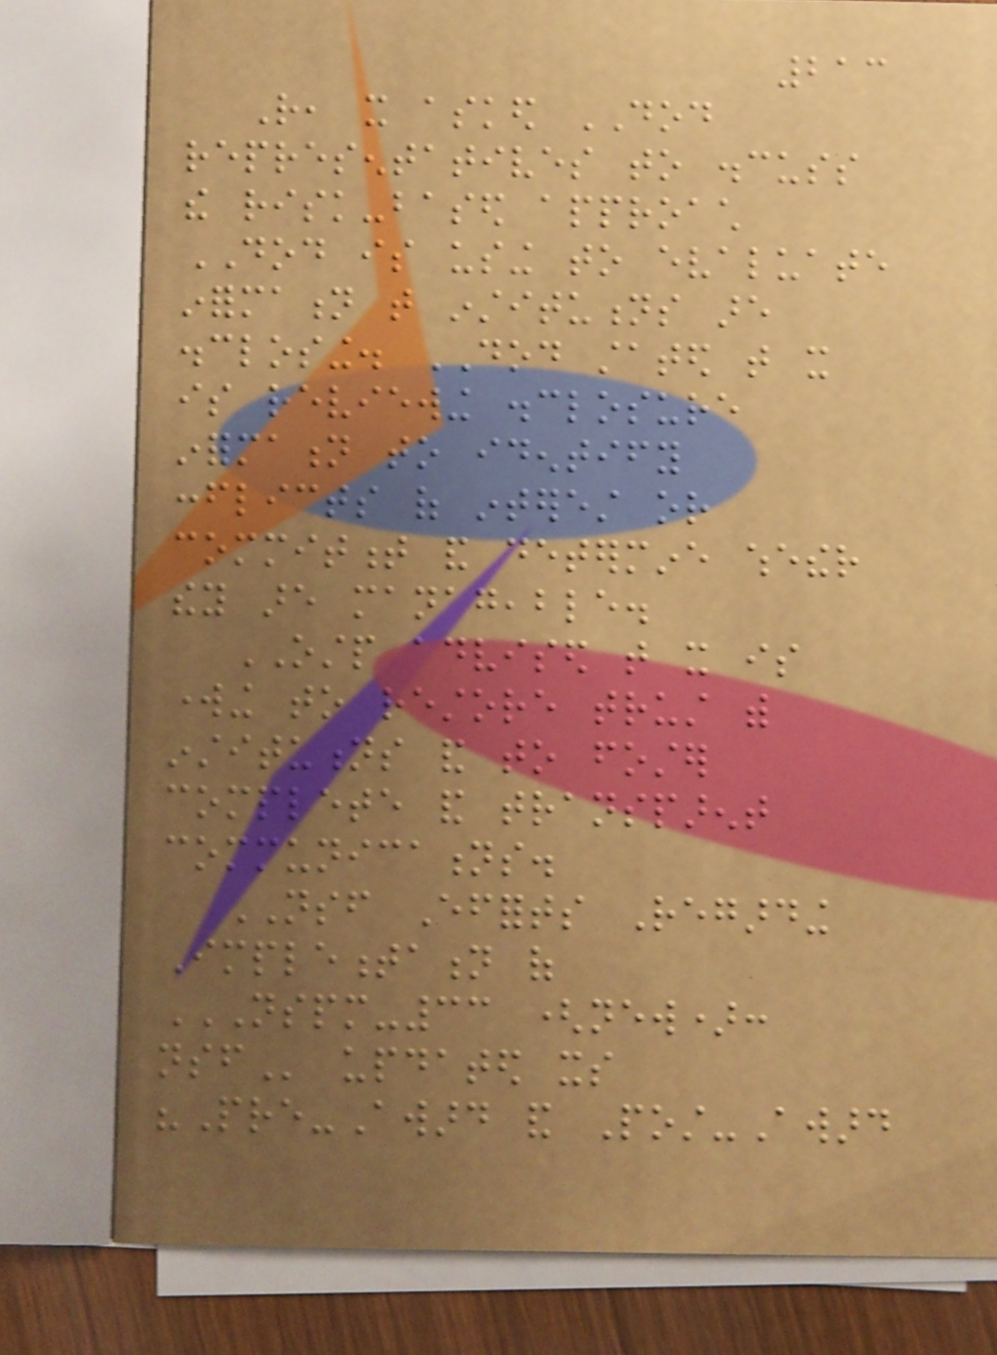213
Rather, it asked DOD
representatives to discuss
the risk-based approach
DOD is using to evaluate
information that institutions are
disclosing. DOD stated that it
is reviewing disclosure
information to identify
conflicts of interest or
commitment and determine whether
they are manageable.
OSTP advised that it is
working to restore trust with
institutions and to foster
complete and transparent
communications.
NSF Efforts Regarding
Implementation of
NSPM-33 (NEW):
NSF updated its
"Pre-Award and Post-Award
